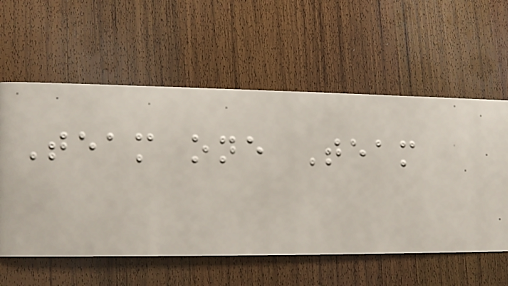Team one Team
